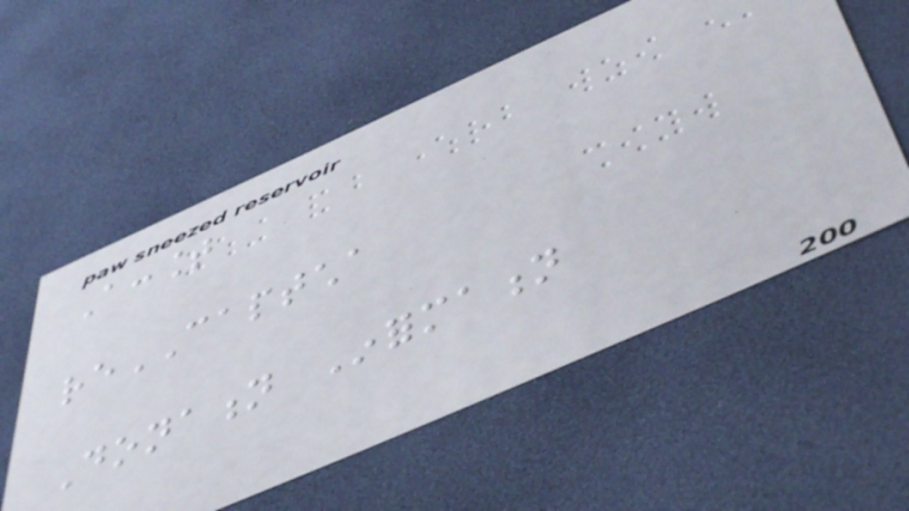Account
reCAPTCHA
Donation Information
